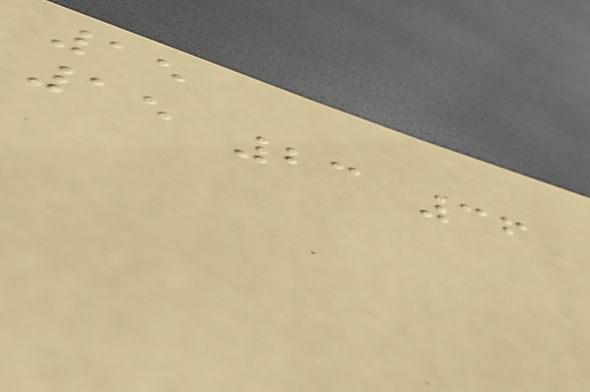15
15 23 36
